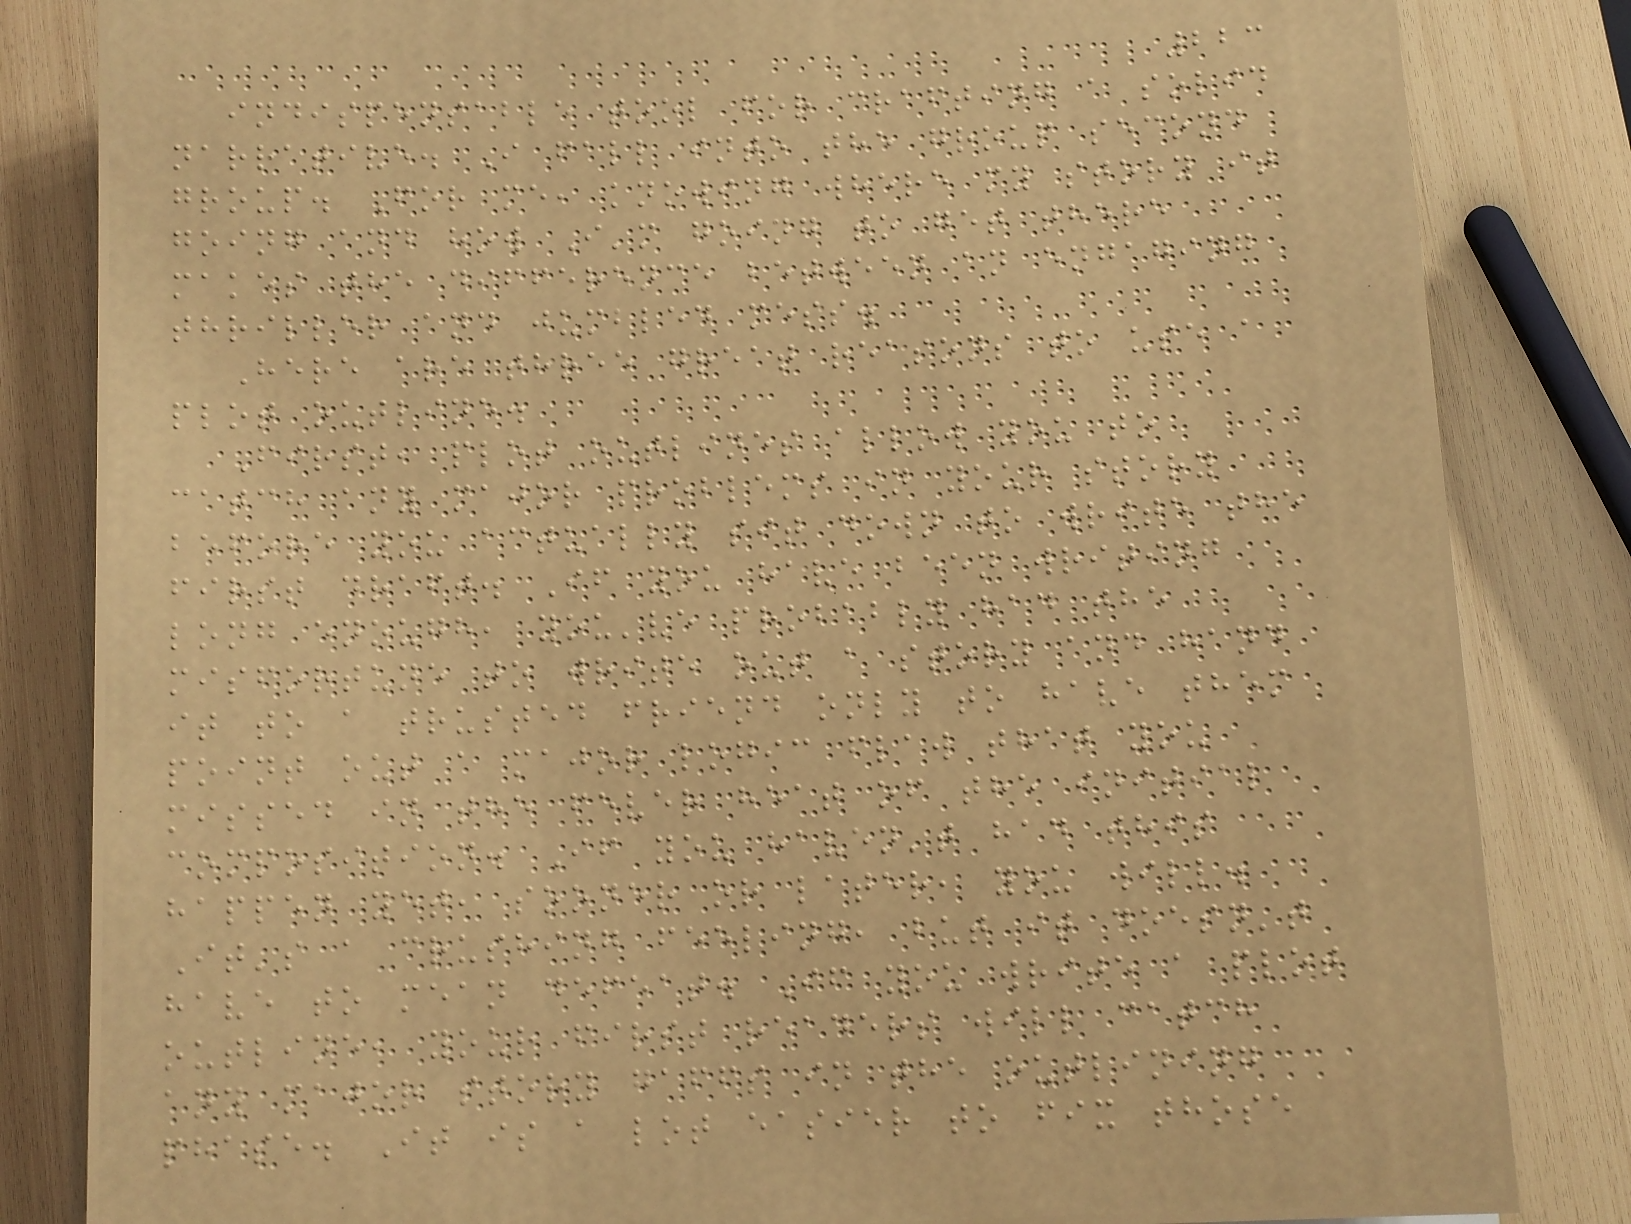223
indispensable tool for crafting a solid
narrative. I fall into the group second
group. For me, knowing where my story it
going and how I'm going to get there
makes the difference between an engaging
thriller and jumbled mess.
Here are three great reasons to use a
plot outline.
First, plot outlines allow you to
catch any major problems in your story
before you actually sit down to write the
first draft. If you have been writing
long enough, you've probably had the
misfortune to write out a story and hand
it to a trusted friend only to have them
point out a major logic flaw that you
missed in the fever heat of the initial
composition. If you haven't had this
happen yet, sooner or later, you will.
It's a crushing feeling, but it doesn't
have to mean defeat. If you write a plot
outline, your first readers will catch
any major story gaffs in the outlining
phase. It is a lot easier to fix those
